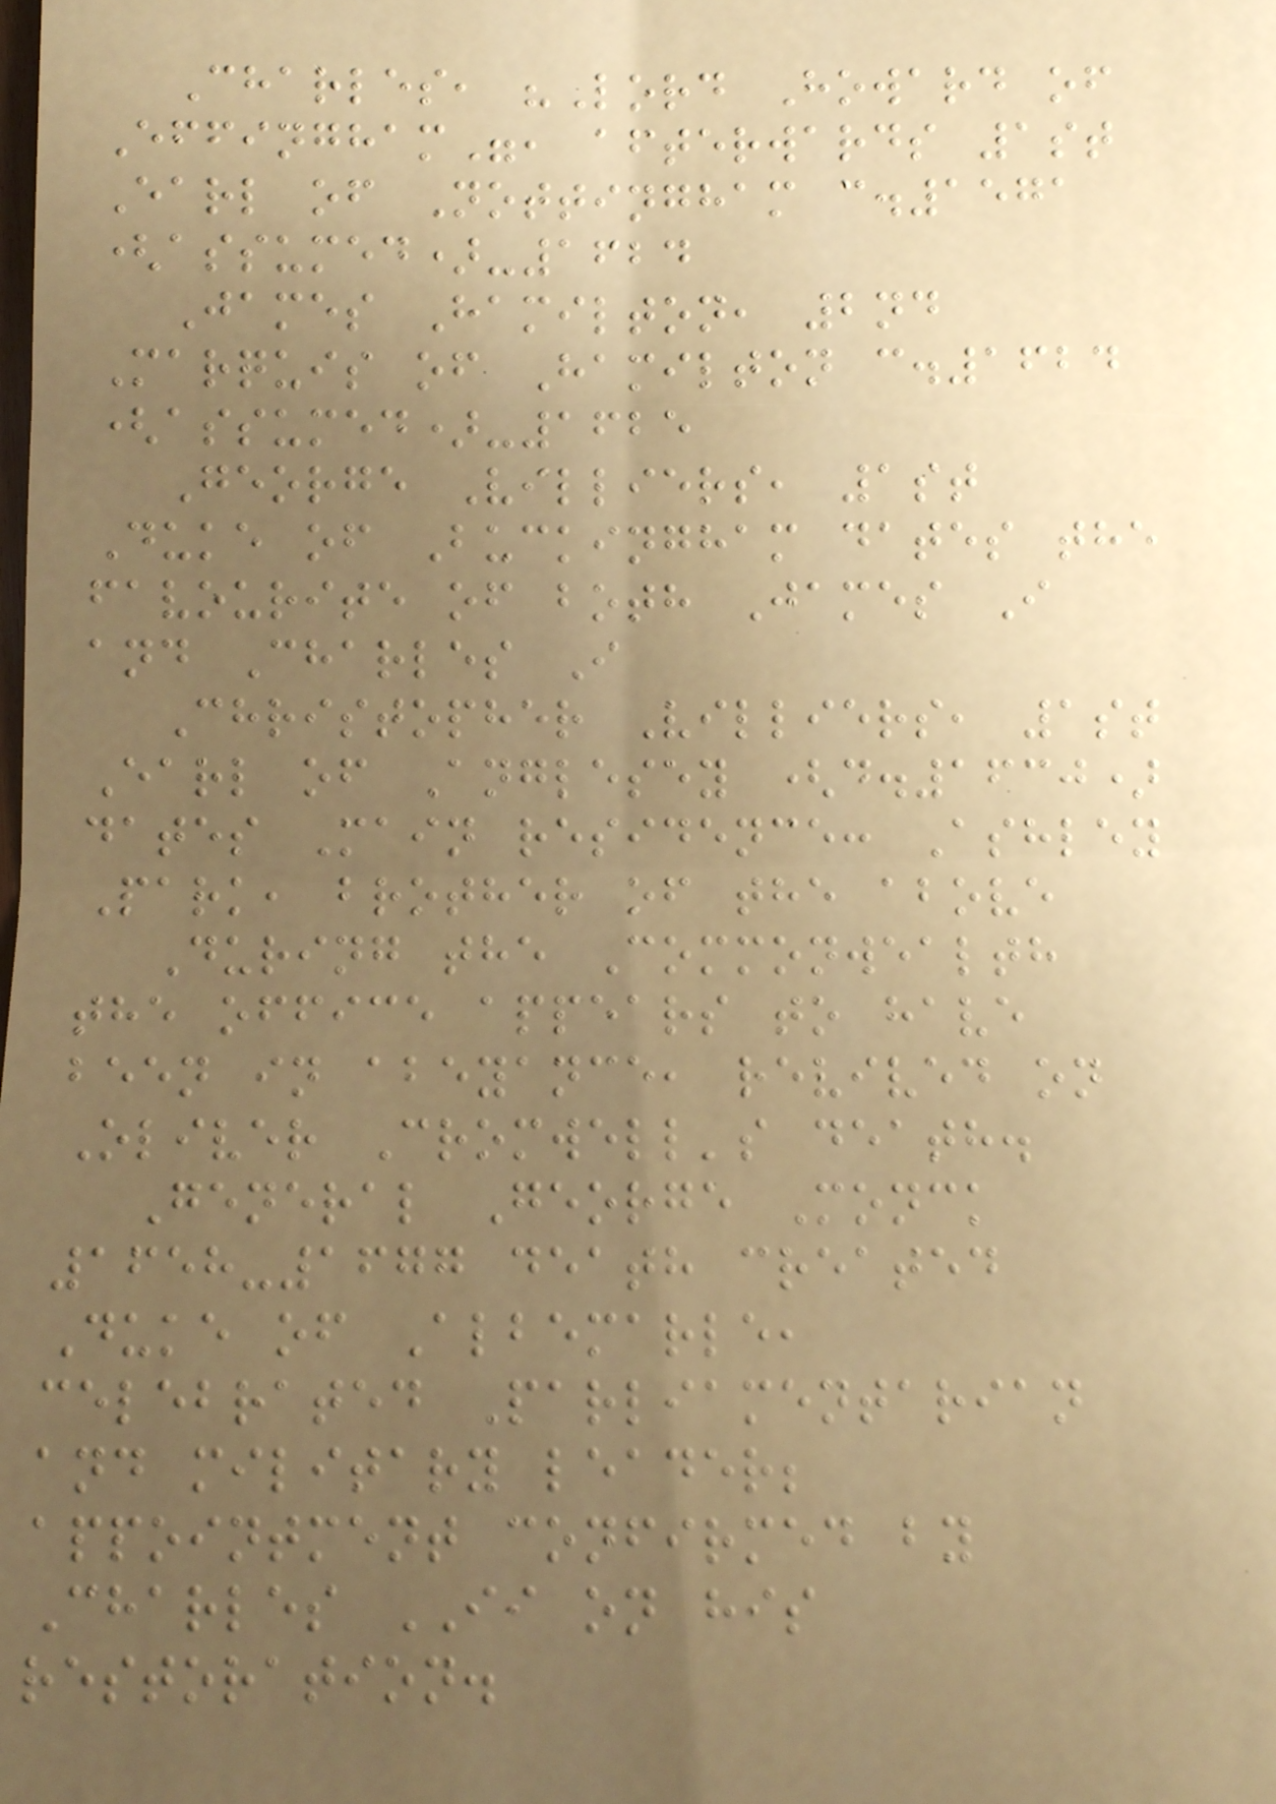Charles, "Lord Howard of
Effingham", afterwards 1st
Earl of Nottingham c.1571
(assumed)-1624
James Hamilton, 2nd
Marquis of Hamilton c.1624
(assumed)-1625
George Villiers, 1st
Duke of Buckingham dates the
favourite of both James I
and Charles I
Christopher Villiers, 1st
Earl of Anglesey (d.1630)
dates Main residence: Ashley
Park, brother of the above
During the Commonwealth
the office appears to have
been in abeyance, revived on
Oliver Cromwell's death.
General George Monck
1658-1677 death created
Duke of Albemarle,
celebrated Parliamentarian
and military leader;
appointment confirmed by
Charles II on his
restoration.
